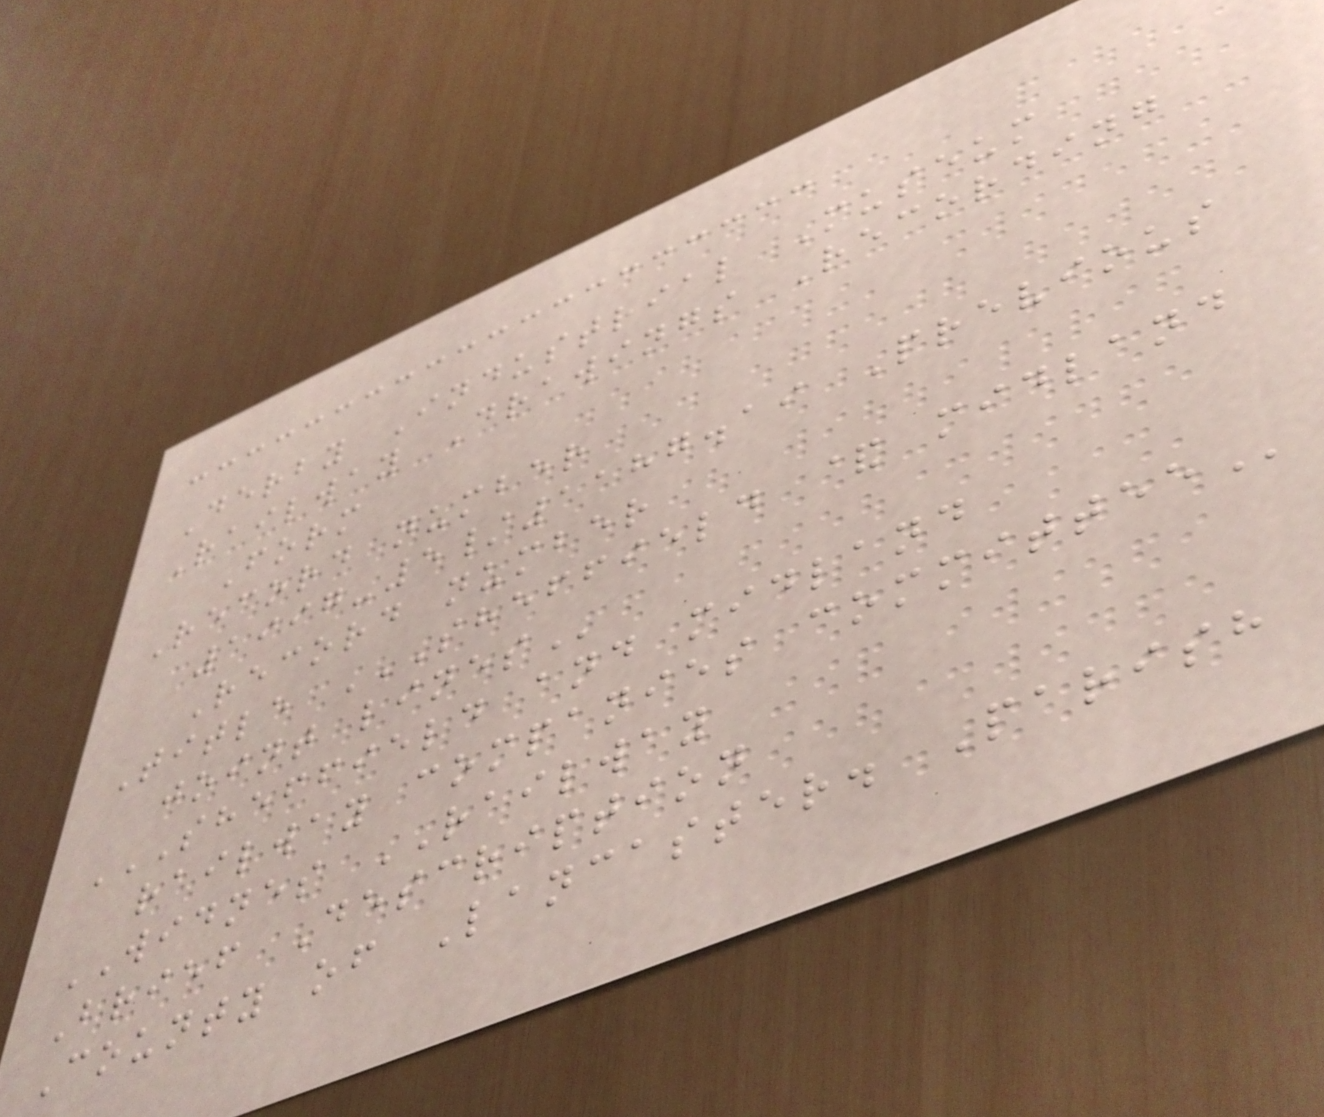Derby Industrial Museum
Railway Drawings Recording
Form
Record number
1997-5/1187.19 Previous
Record number
Title SHEFFIELD & MIDLAND
JOINT LINES
SHEFFIELD AND MIDLAND
RAILWAY COMPANIES COMMITTEE
WIDNES RAILWAY
Brief Description
County of Lancaster. Parish
